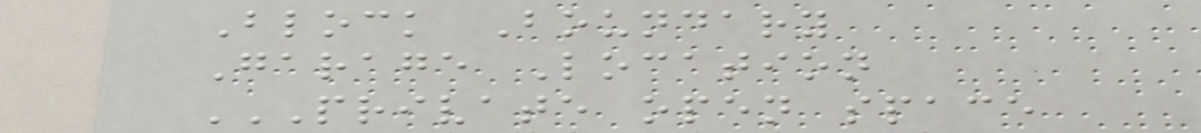Block Boundary
Garage Location
PRIVATE OPEN SPACE
